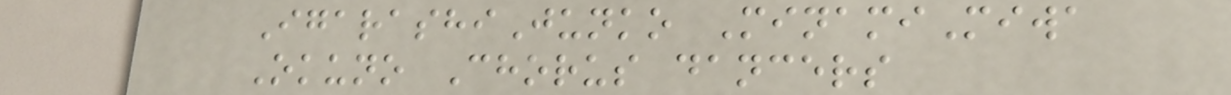IgarashiJunko MinamiMiwa
Okuno Chorus dancers
